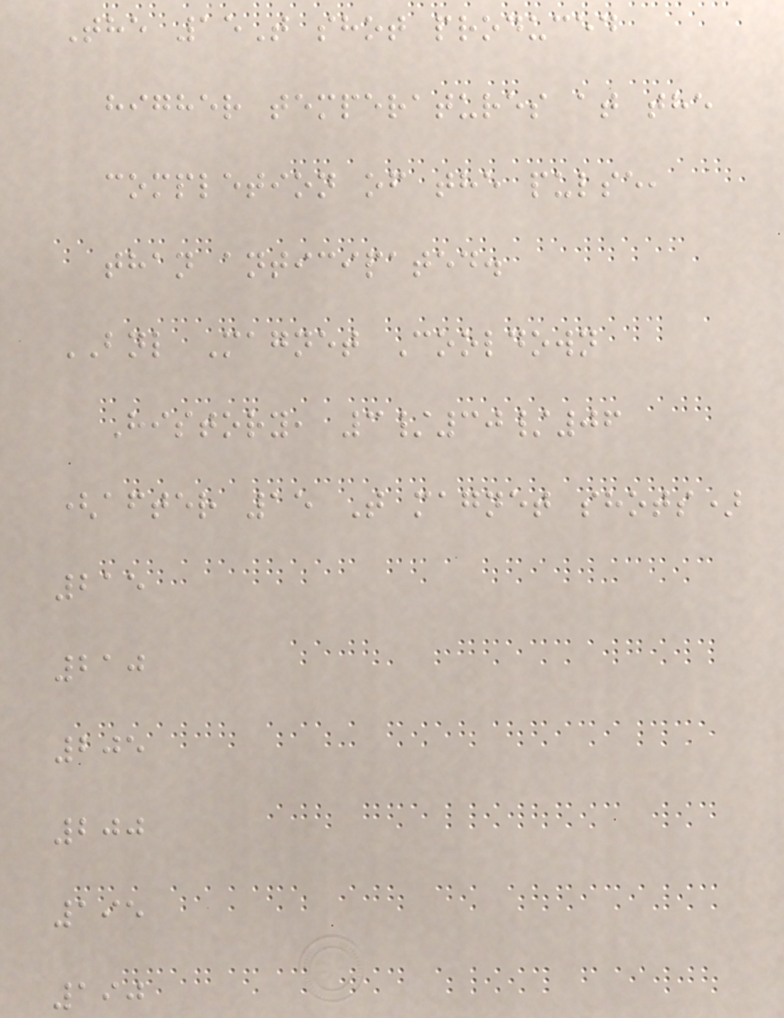The 15T shot produced
higher temperatures at the
completion of the pulse,
than anticipated.
BNL Magnet Cooldown
History, 3/30/06
(after 15 T magnet shots)
215
210
205
200
195
190
